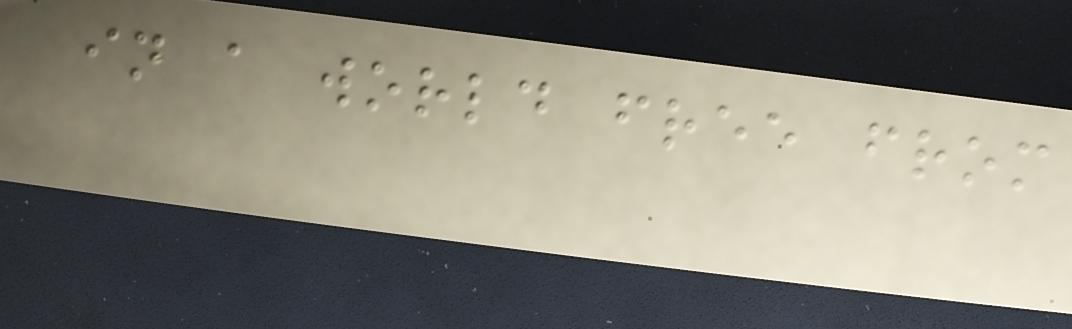in a world free from
